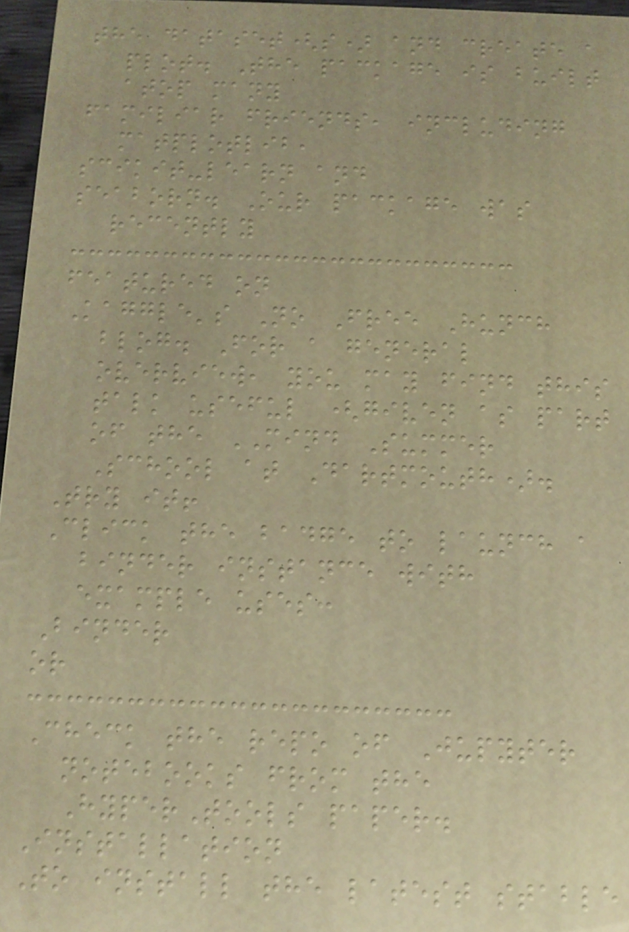the dataset(s) and create a
plot. The package is built
atop many
familiar friends, including
matplotlib,
scikit-learn and
seaborn. Our package was
recently
featured on
Kaggle's No Free Hunch
blog. For a general
overview, you may find this
talk useful (given as part
of the MIND Summer
School at Dartmouth).
Try it!
Click the badge to launch a
binder instance with
example uses:
Binder
or
Check the repo of Jupyter
notebooks from the
HyperTools paper.
Installation
To install the latest stable
